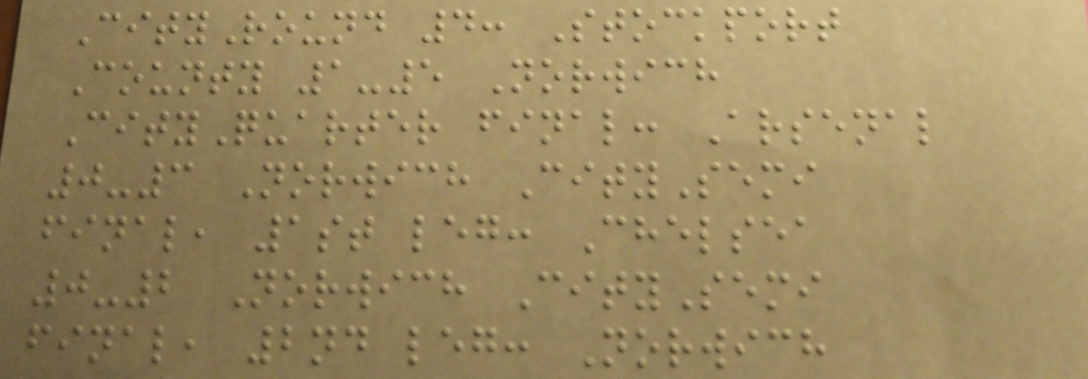CityRound 4: Stockport
County 1-5 Norwich
CityQuarter final: Arsenal
0-3 Norwich CitySemi
final, 1st leg: Chelsea
0-2 Norwich CitySemi
final, 2nd leg: Norwich
